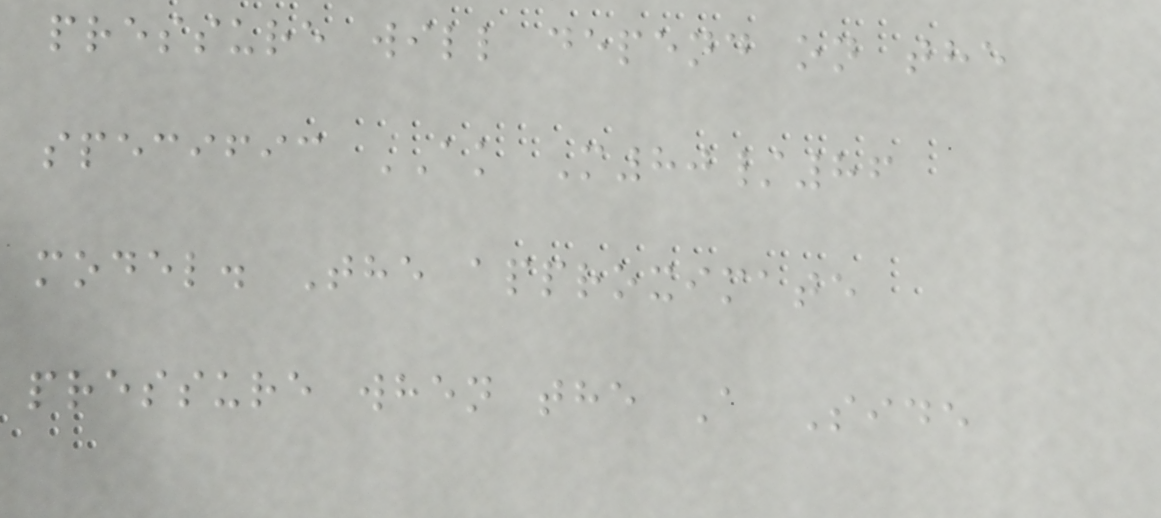pressure will depend on the
specific AK M80/86
model. The approximate
pressure when the A Side
